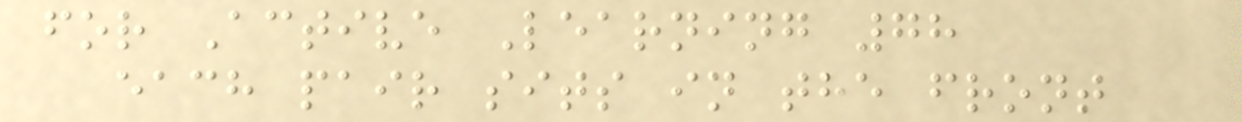for Active Learning 78
each pair sits in the front
